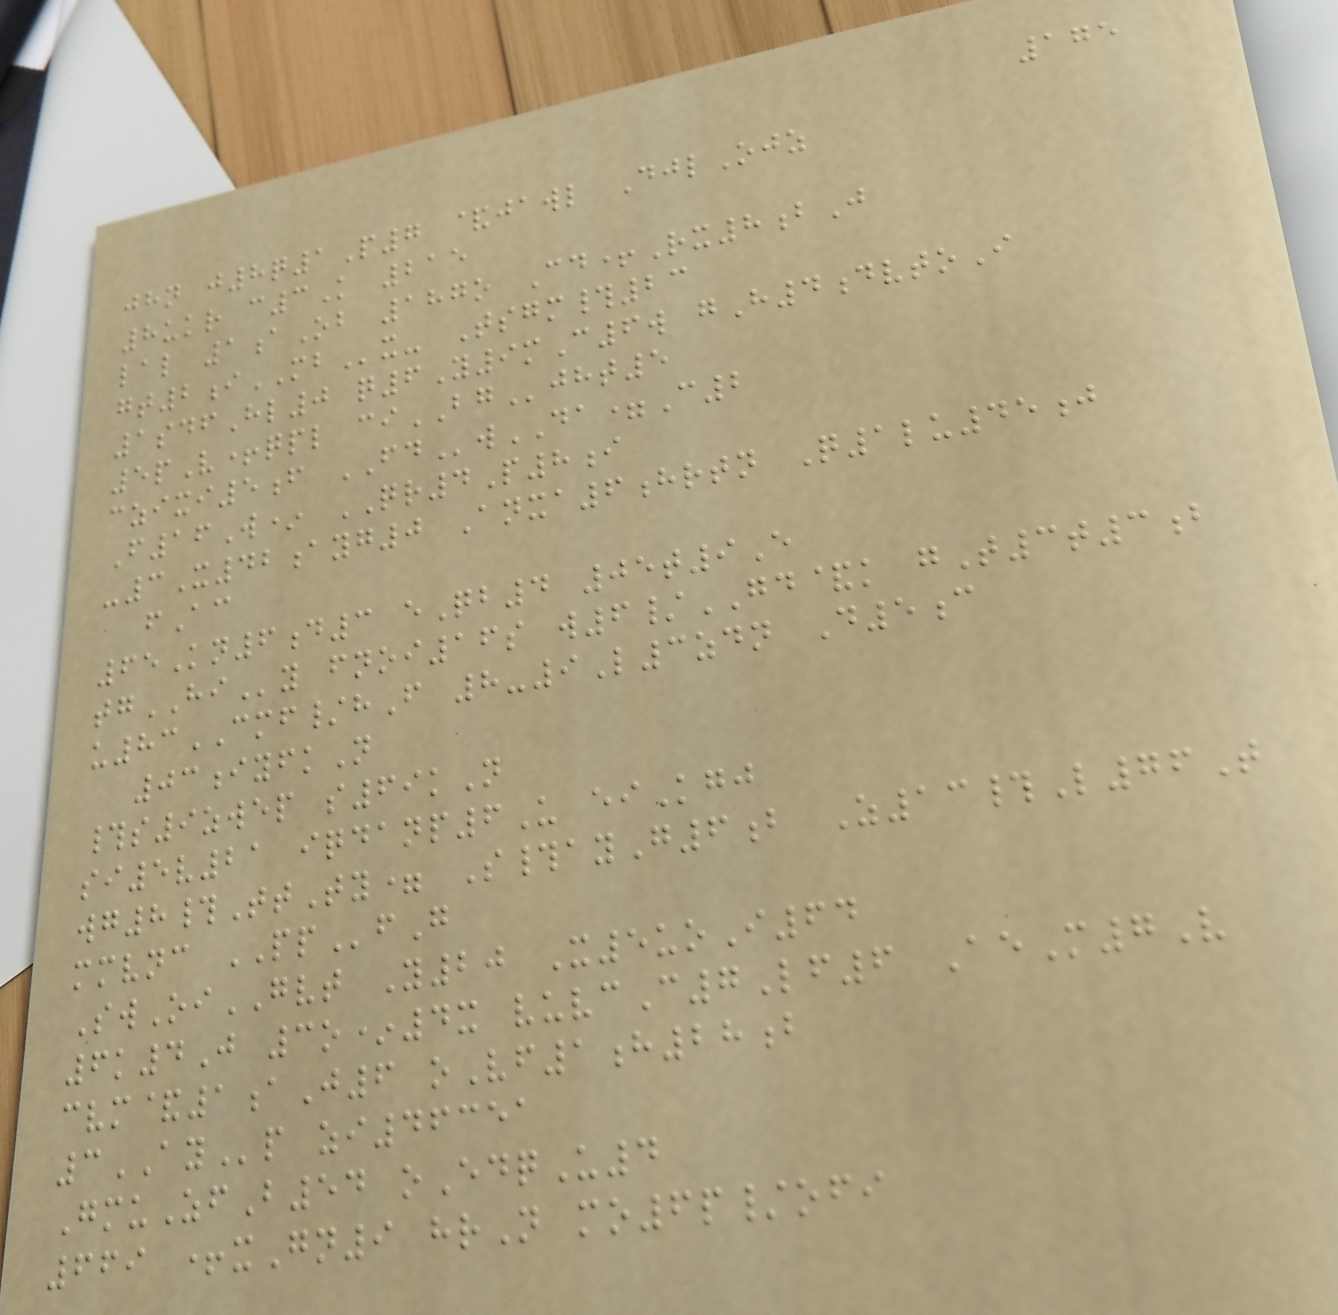175
jhn j8q1P7 &jawl DjlOjz
8ukr c3K 215
lal 1aOb 187o Cd+Rx8bJ
gt2iMBx- Tsgm#23
1sdfHl0 q6Y9mC6w gH4dvtoI
5pV+qpl ciBGjht5
czixi5f FDwDA=C2
F16W* QR4P8i
-3X42ayg0 Anxa6hrtn Q1lu45j
fAc
65Kn6d3 eQb4 05t9E
tgHIy fnoi16s w6/GD&k gT3t3b
u83CMF/hF 8-9L3zdn D5c
03iyfkN
#s9zwep s69kN
si5v21 iqdanp6U eiKgj
wg8#TtTy= S#ayG6b Z13#L76T
mmvnc PPfG
SwOiGVT Y20 X5uoI64
6k4J 3o*4x vuvcC7Lf6 AeM7V
cvm&1aJ6 oVf1h28b
3AYp zi46351
GmuZfB54 oEdqU4
669 +xGn9 hrN mo6p/ofi
